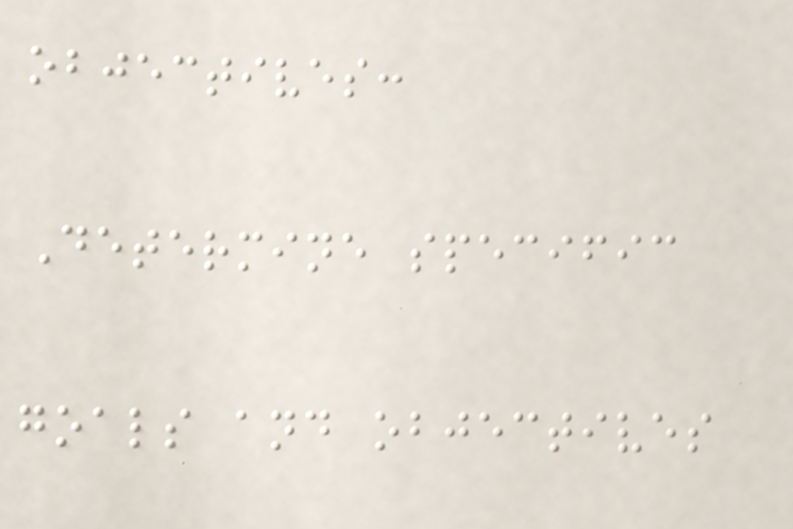objectives:
Determine specific
goals and objectives
